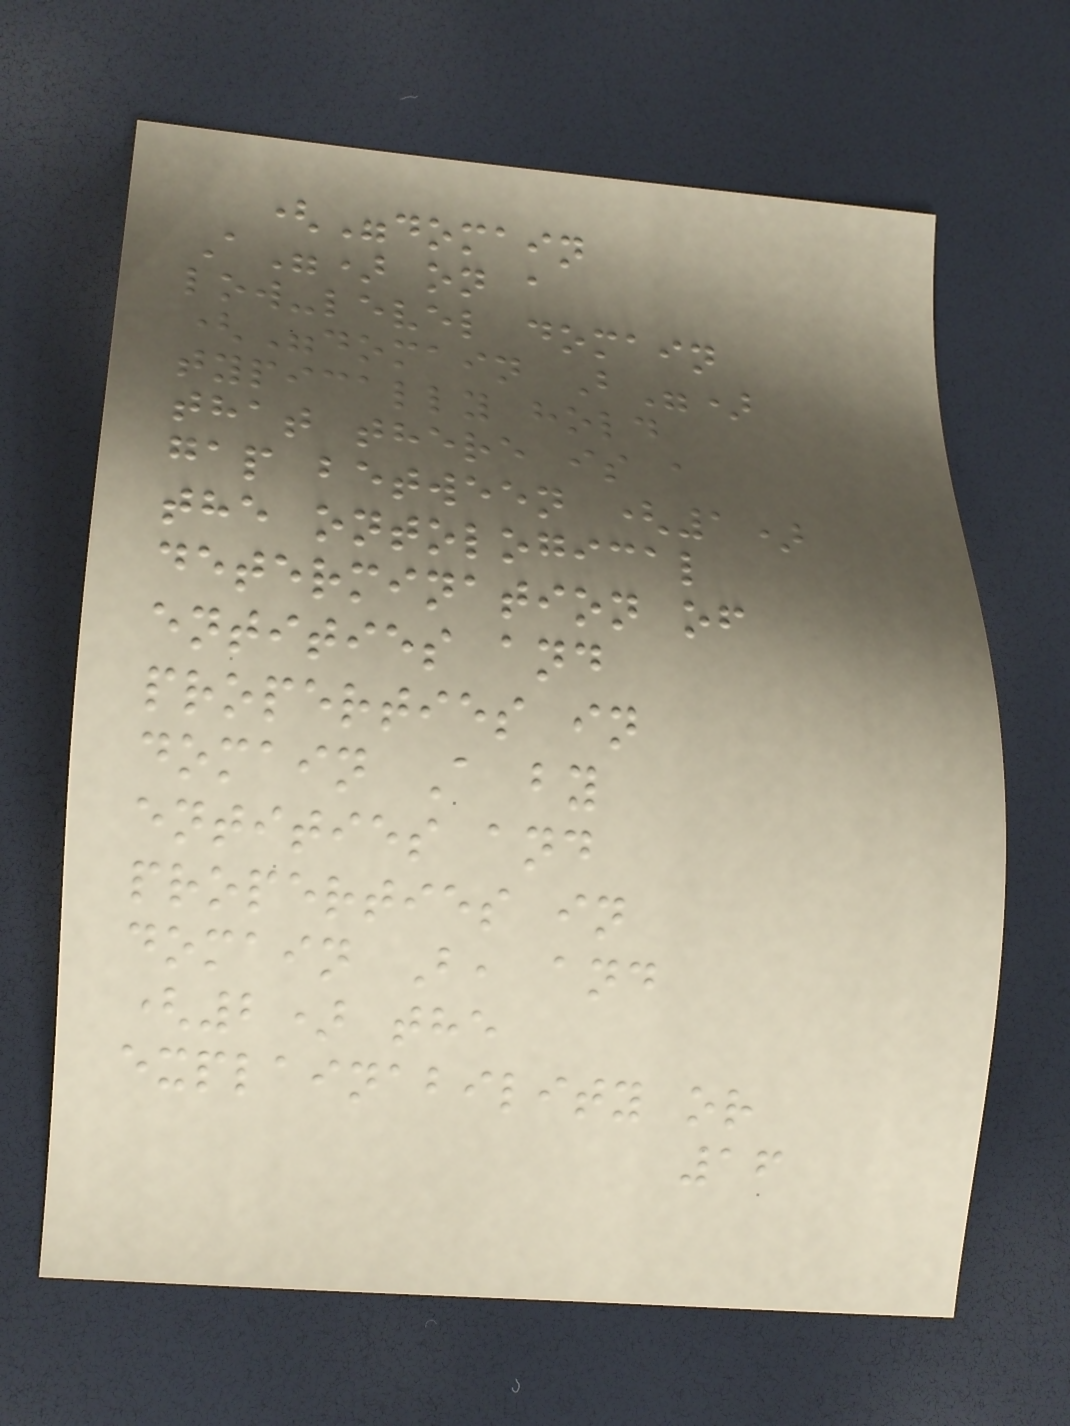("domain
A") on a
low-level domain
("domain B")
typically hold
that there is a
gap between (1)
the ontological
determination of
entities and
properties in
domain A by
entities and
properties in
domain B, and
(2) the
explainability or
16
